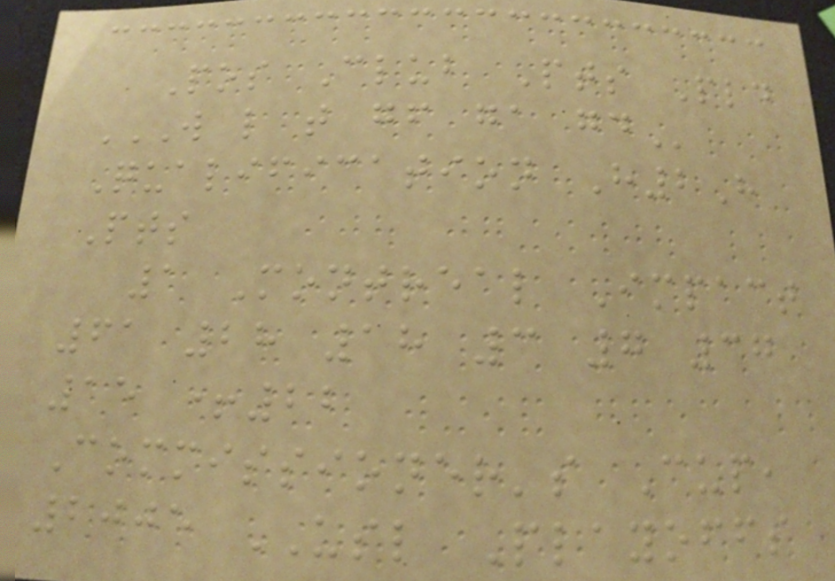Pos Club Pts Pld
W L T GF GA GD
Qualification H2H
Pts
1 Montreal Impact
61 28 18 3 7 37
15 +22
Commissioner's Cup,
2005 USL Playoffs
